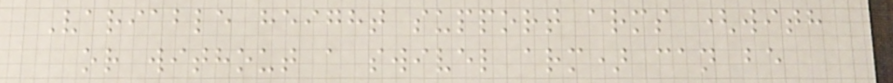Variable height support arms (with
or without a swivel arm) can be
